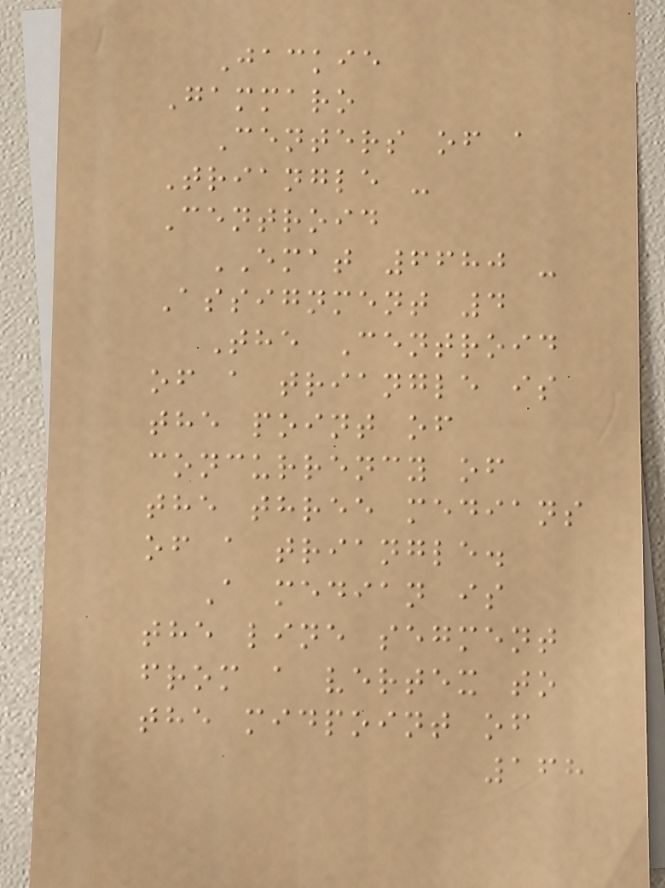Jackie
Gammaro
Centers of a
Triangle -
Centroid
EMAT 6680 -
Assignment 4
The Centroid
of a triangle is
the point of
concurrency of
the three medians
of a triangle.
A median is
the line segment
from a vertex to
the midpoint of
168
